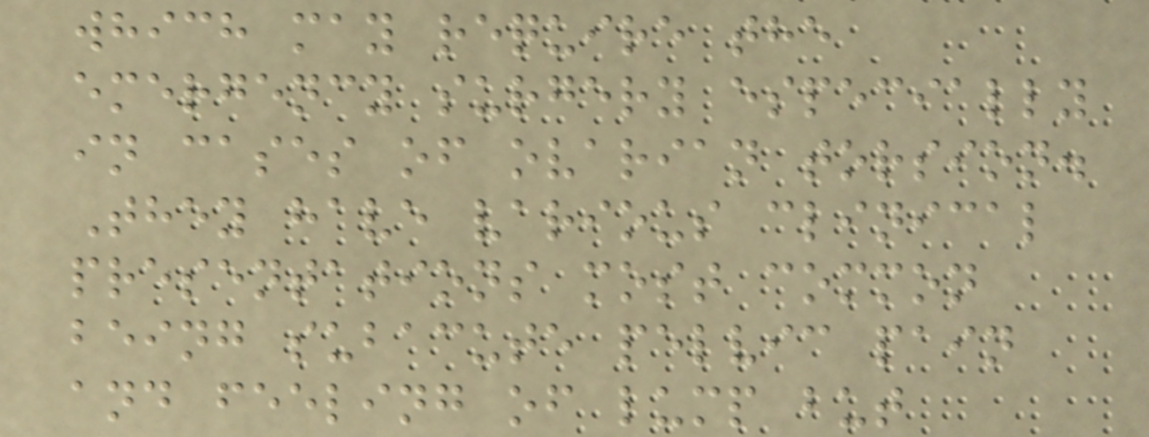which may require the
emergency surgery especially
in cases of ovarian torsion.
They have various clinical
presentations most common
being subacute pelvic pain
and feeling of lump but
